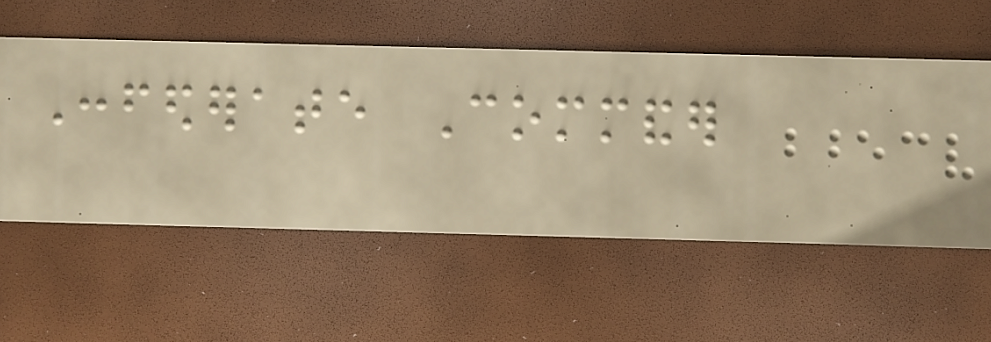Confederate Commander
